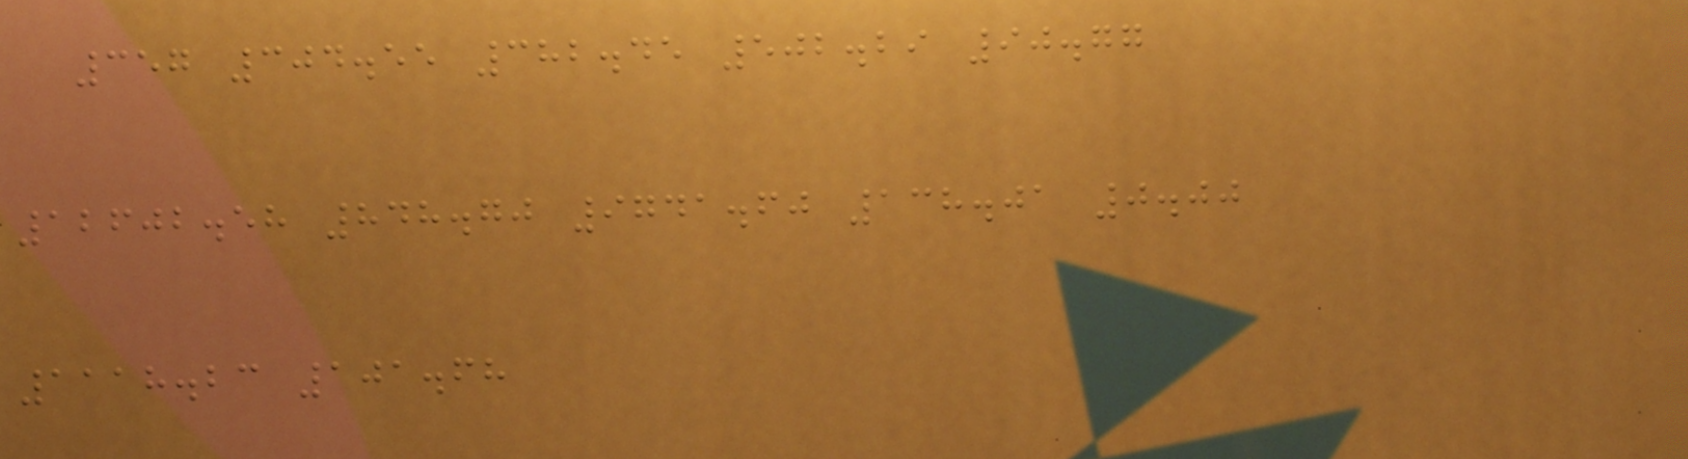357 304.55 382.45 502.29 90.77
12602.58 848.70 9741.60 138.01 0.00
1118.23 101.68
